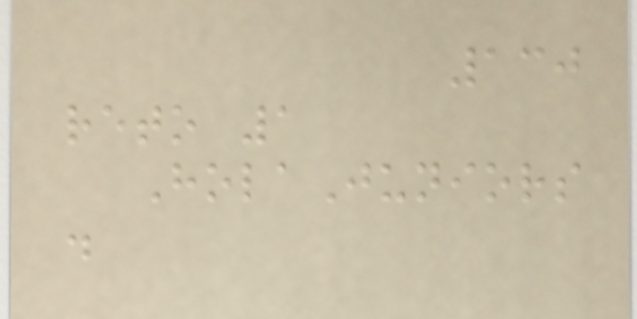130
reto 1
HolaJuniors
.
